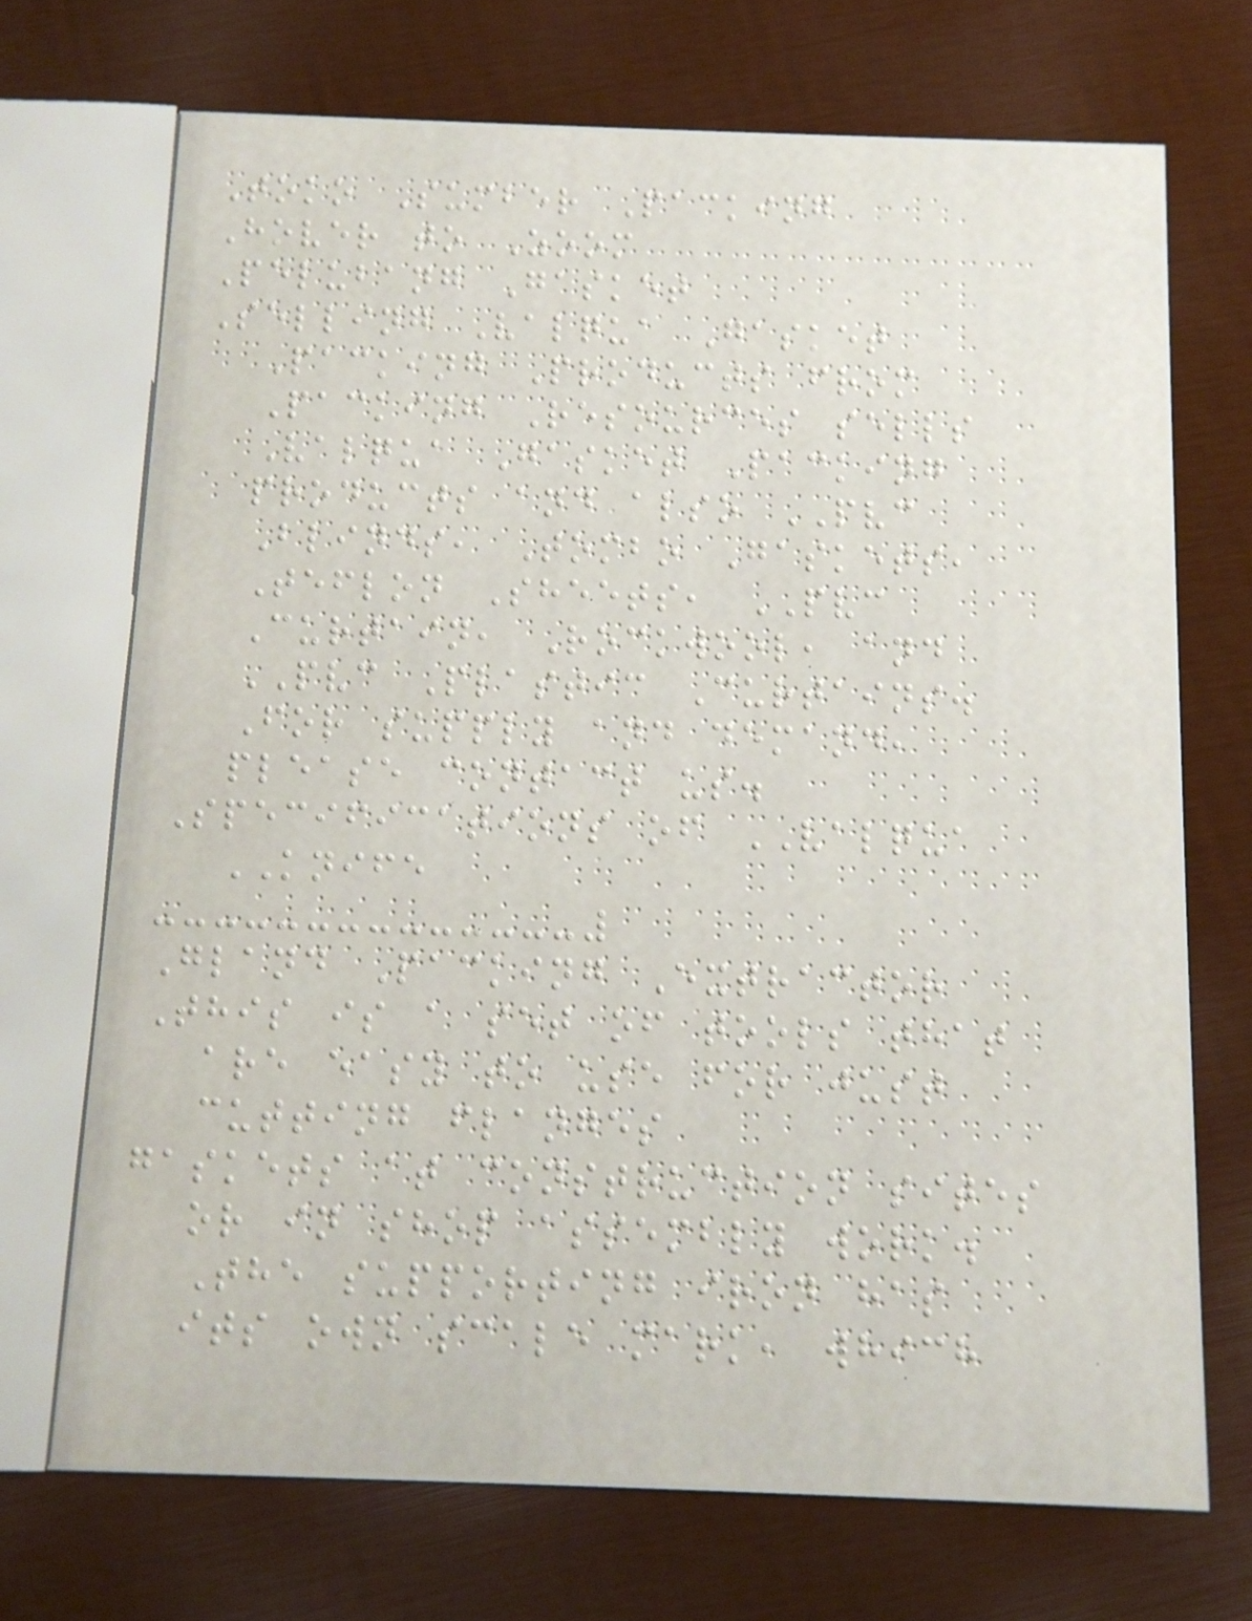Toko Sumber Packing
Hover to Zoom
Pelubang Gasket
Selling Valqua Gasket
Packing Products from
Packing Resources sells
Valqua Gasket Packing
products and also PVC
Blinds, Tombo Gaskets,
Teflon Sheets, PVC
Curtain, Rockwool, and
PVC Plastic Curtains.
For supply and demand,
please contact us.
Specifications of VALQUA
KNIFE
Gland Packing Extractor
This is a set of tools that
are easy to use for just
cutting flanges
gaskets at construction sites
or in shop assembly work.
The supporting iron has
its own scale mark, which
